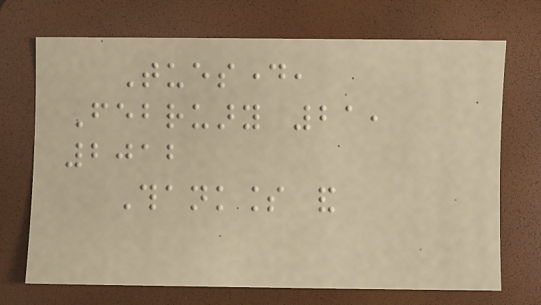Tuesday,
February 21,
2012
Thankless and
